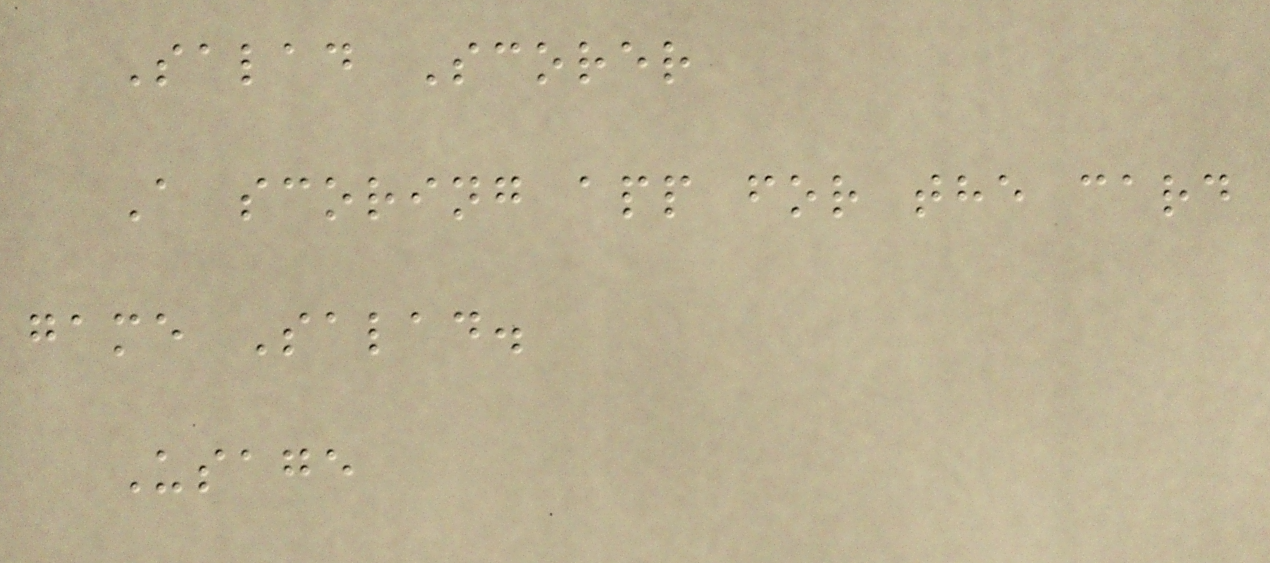Salad Scorer
A scoring app for the card
game Salad.
Usage
